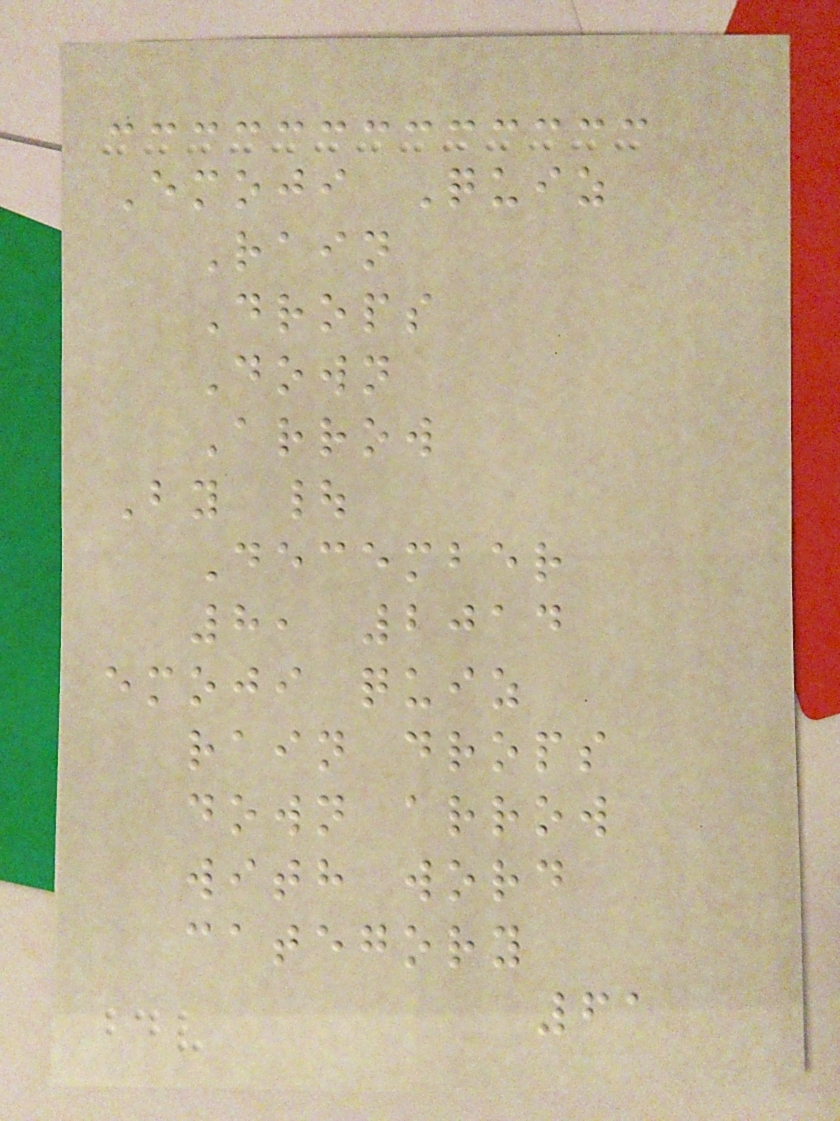Emoji Quiz
Rain
Drops
Down
Arrow
By |
December
8, 2014
emoji quiz
rain drops
down arrow
with word
category
61
